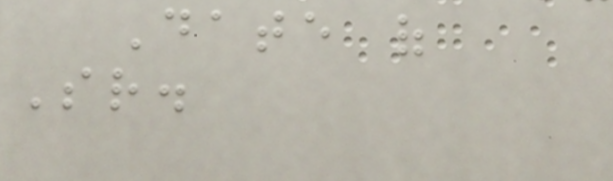Date of
Sr.
